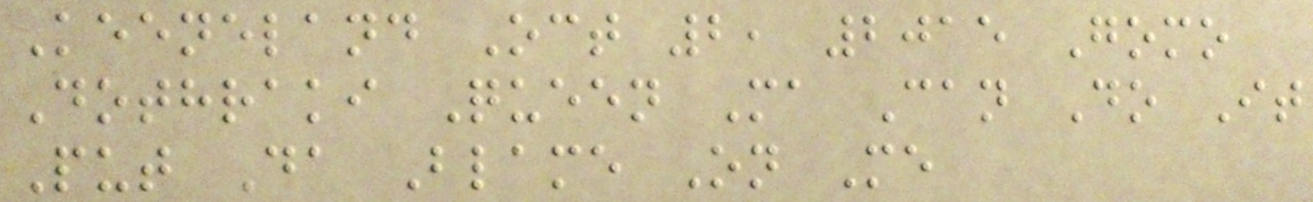Keeneland Oct 2, 2015 Gomo
Dothraki Queen Ma Can Do It
Put Da Blame On Me
